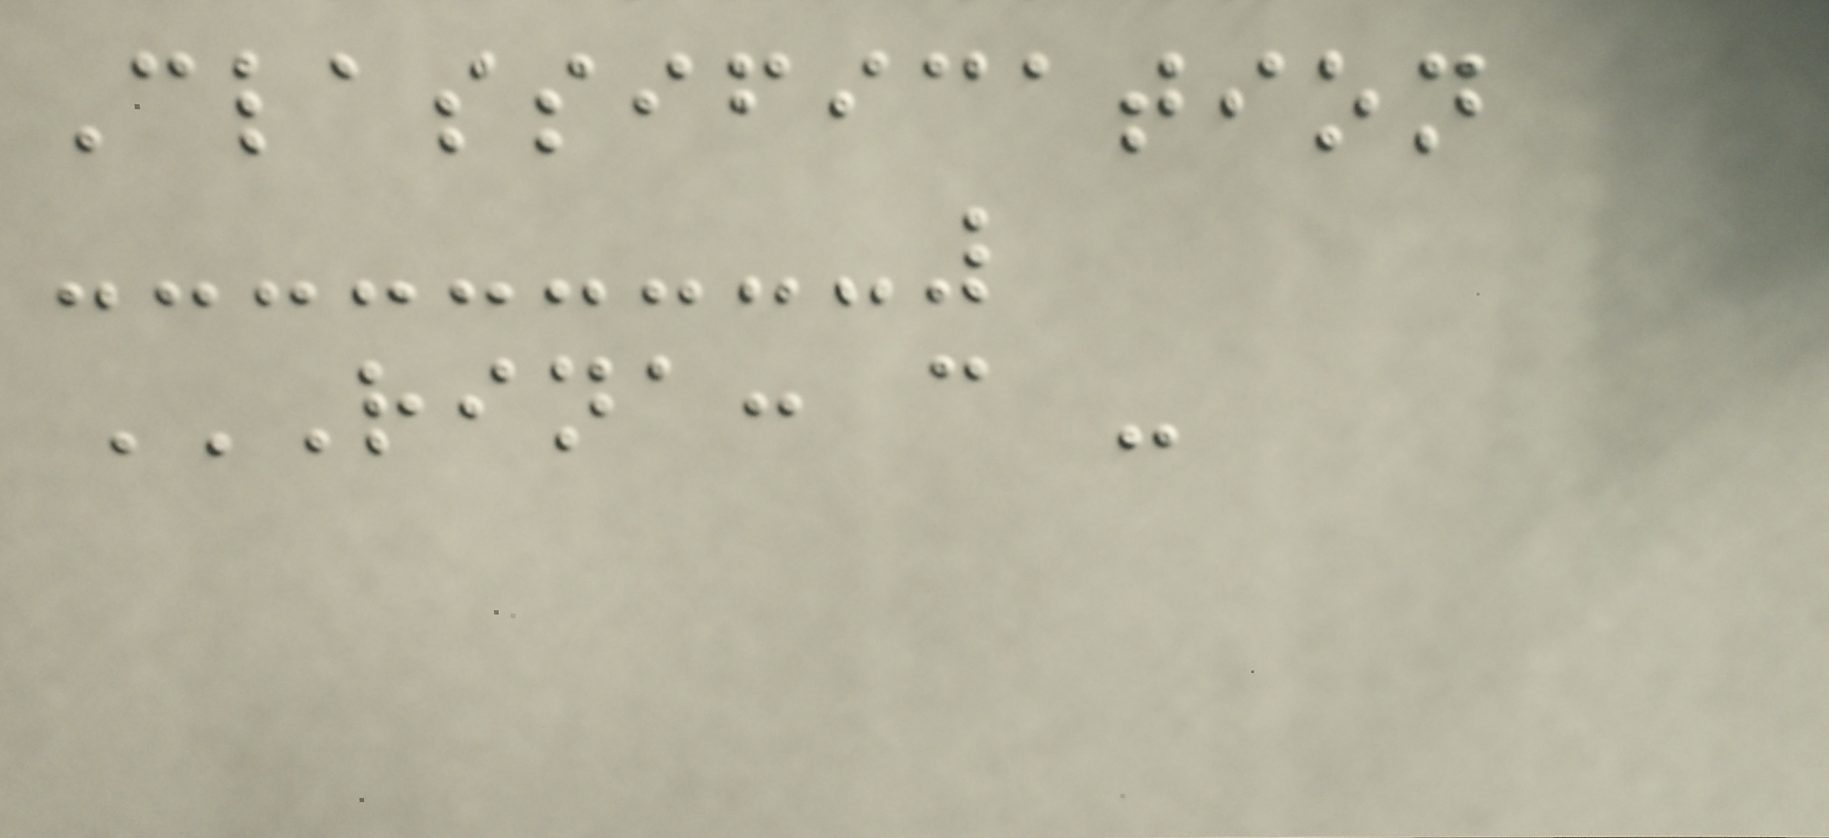Classification
RINA: C -
